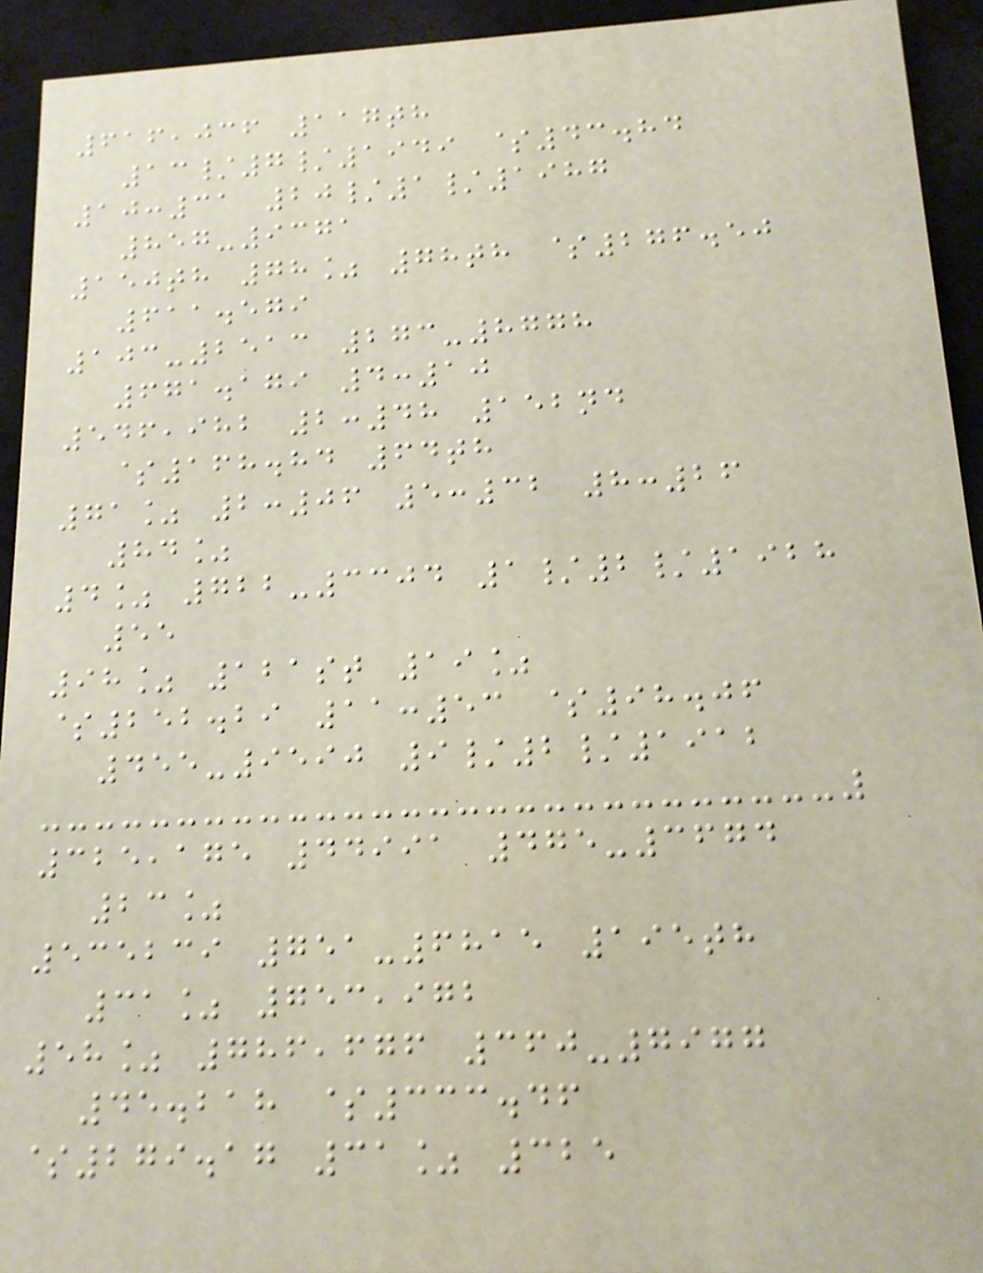616,036 117th
13/7/1949 $43.84
10:31 20/1/1987
857-9371
150th 78% 78th $276.50
611.579
103-2513 273-8778
671.179 4:10
546,982 2:48 152nd
$168.84 64th
71% 2:06 5:32 8:26
84%
4% 722-3304 1/2/1928
55
98% 121st 19%
$252.29 11:53 $98.06
455-9590 9/2/1912
325,175 44991 475-3674
23%
535239 751-6815 195th
31% 753,972
58% 786,676 360-7977
45.218 $333.46
$279.17 31% 325
